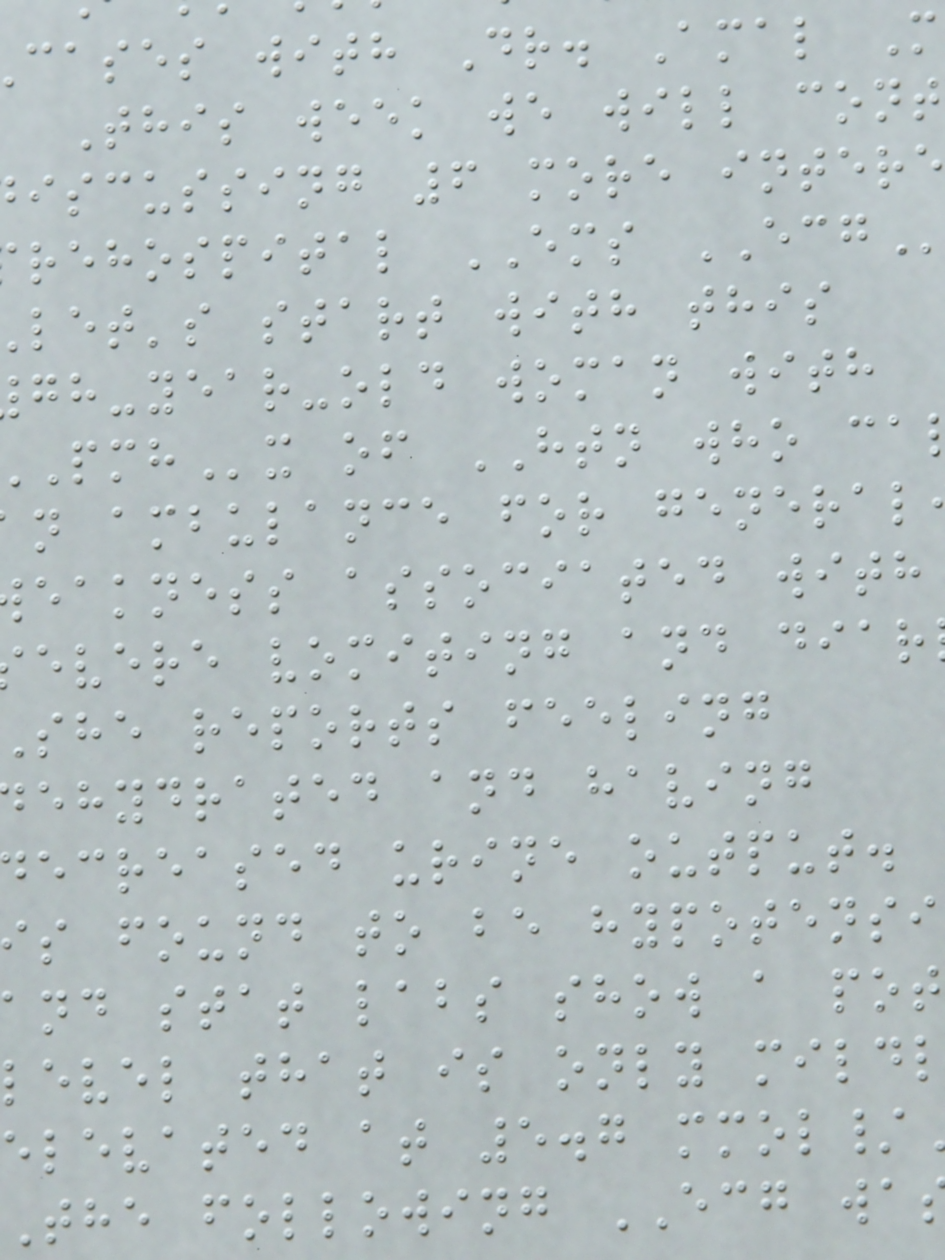cases with Dr. Amal M
This week we will cont
iscussing 6 more intere
rehospital EMS ECG
let's start with this
gh-year-old woman with
x of HTN who ca
n ambulance for general
eakness associated with
evere vomiting and diar
she reports feeling
ehydrated and having
ecreased urine output.
s found to be hypotensi
and stat labs show a pot
level that is only mildl
elevated at 5.7 mmol/
The following ECG wa
